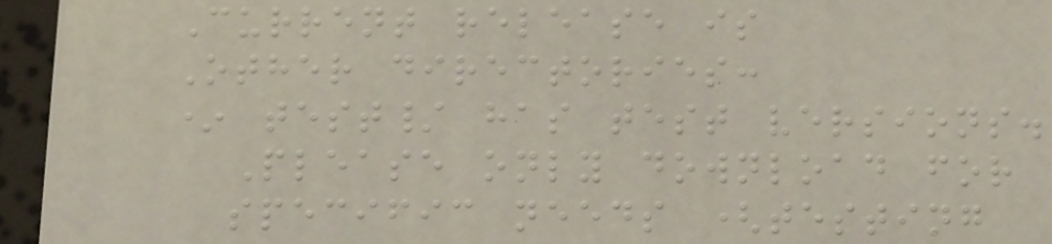Current release is
Other directories:
* test/ has test versions.
Please only download for
specific needs (testing
